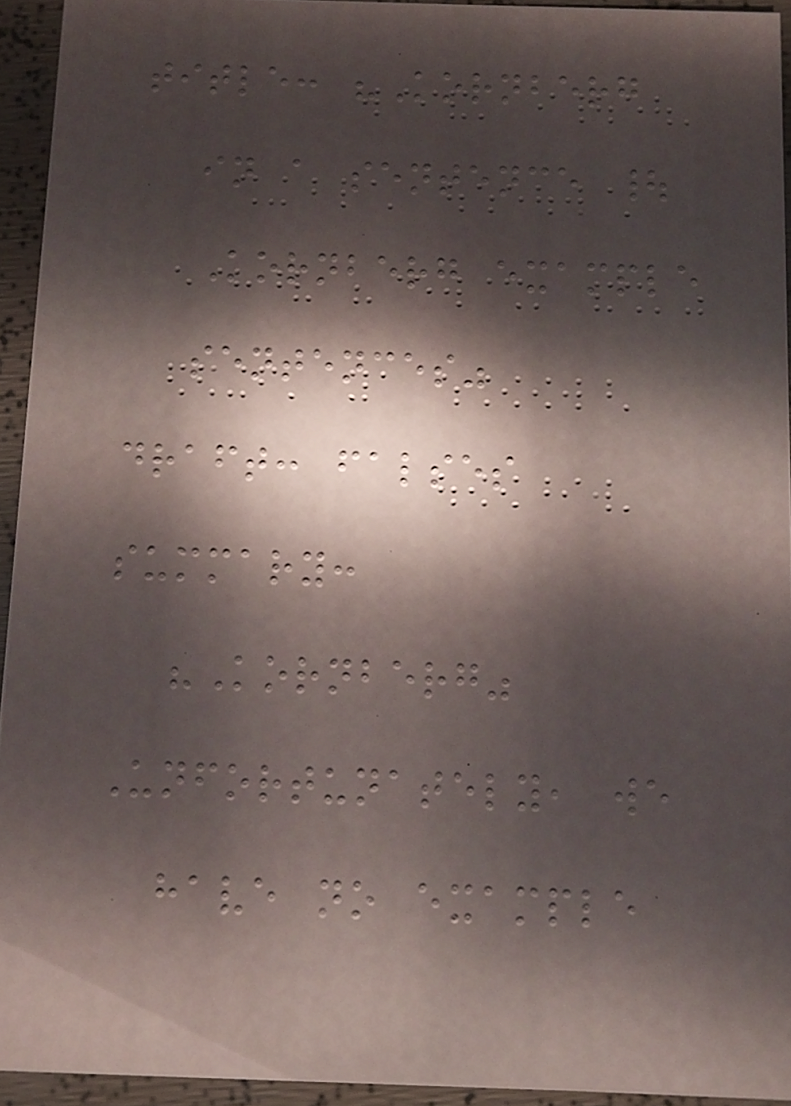title: "Kornberg
in a sentence |
Kornberg example
sentences"
draft: falses
summary:
"Kornberg"
Unfortunately, we
have no example
